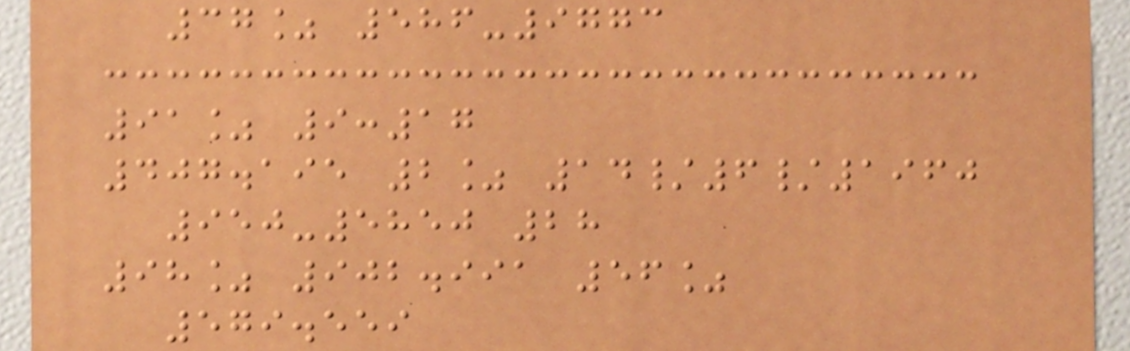37% 586-9773
91% 9:17
407.195 2% 14/6/1960
950-5850 28
98% 902.991 56%
579.559
